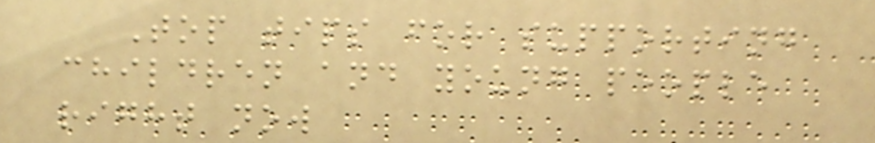Top tips for supporting
children and young people
right now
